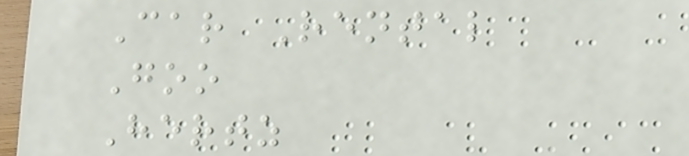Car Rental
Goo
Hertz
